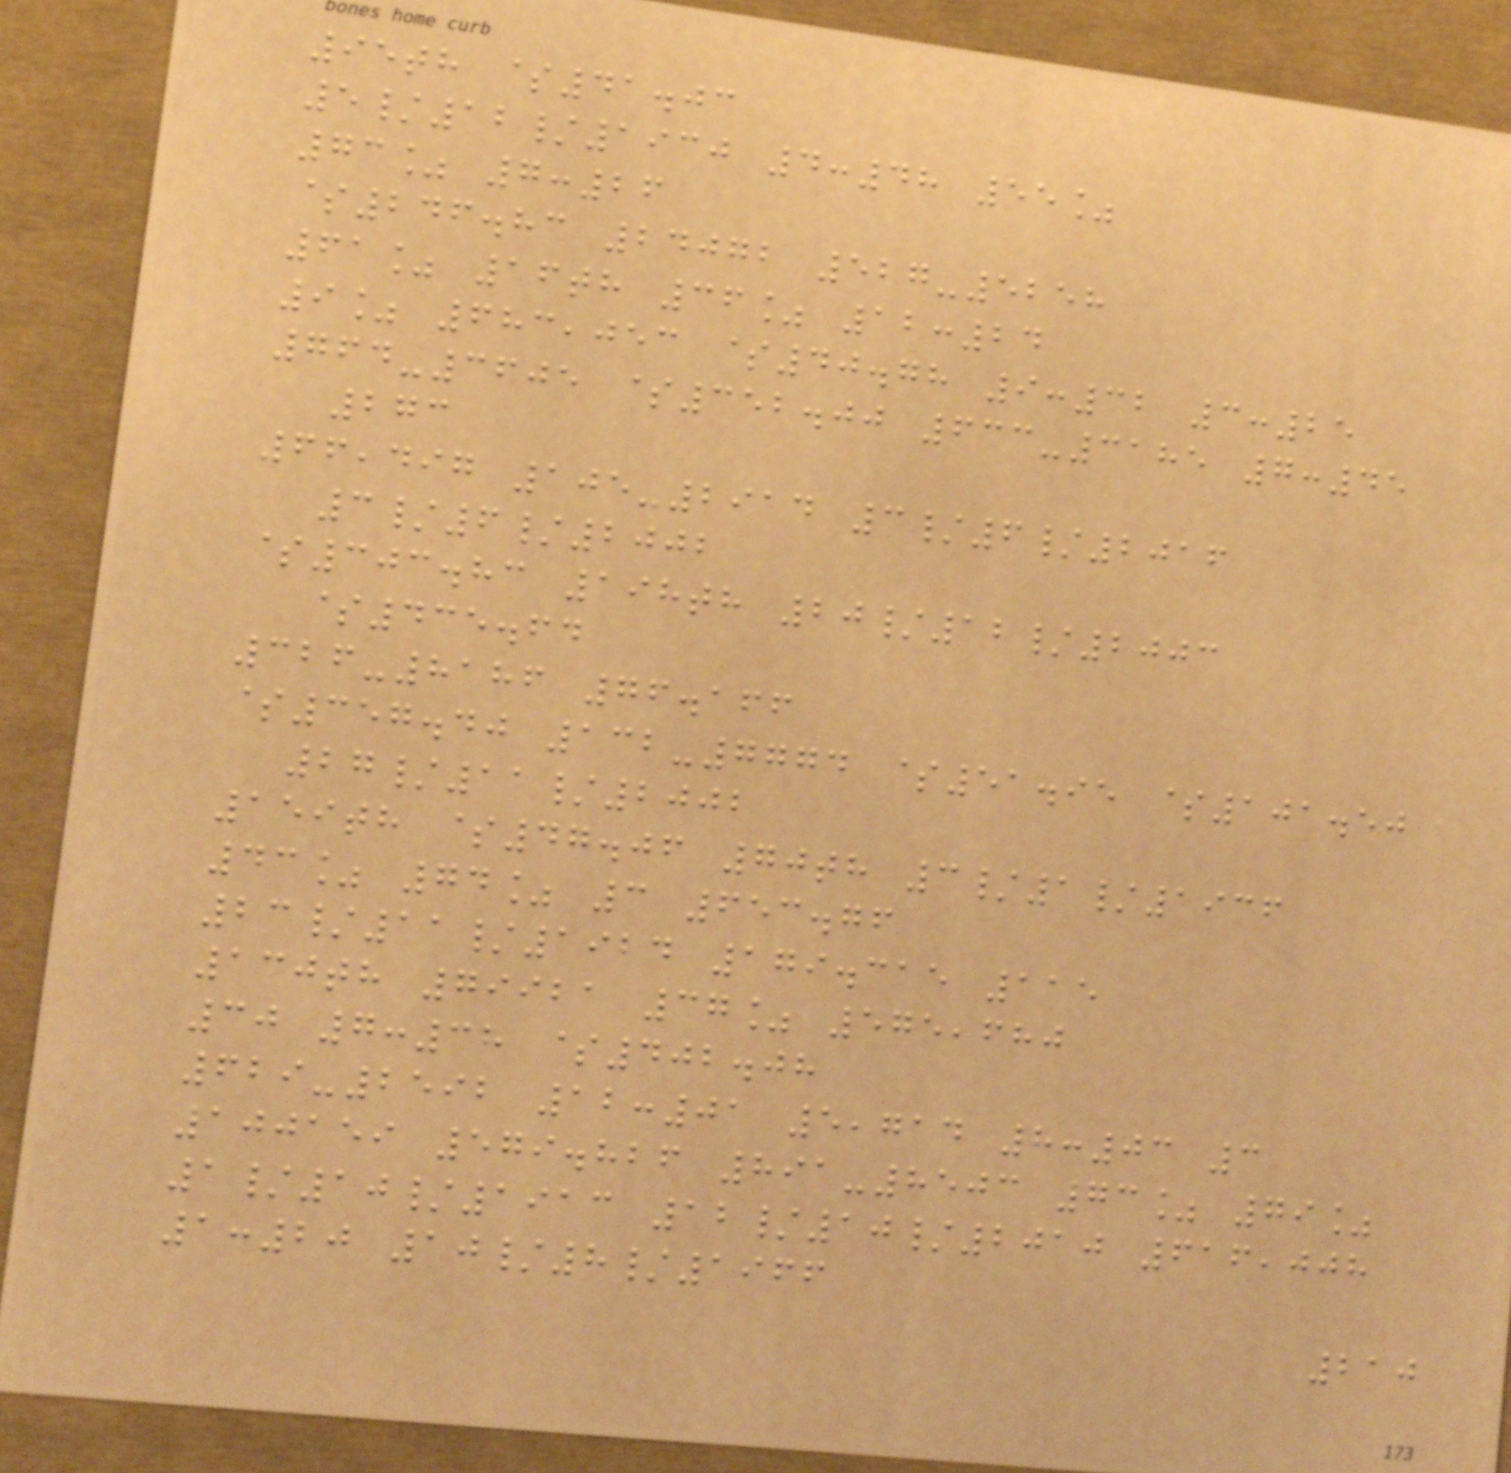95th $41.03
5/12/1930 4:48 55%
73% 7:26
$246.83 24072 527-5258
61% 16th 36% 12:24
9% 683,053 $40.78 9:32 3:25
764-3605 $352.00 633-3185 7:45
273
66,497 105-2914 3/6/2016
3/6/2002
$303.83 198th 20/12/2003
$435.64
326-8186 76.166
$357.40 132-7774 $51.95 $101.50
27/11/2002
159th $47.06 70th 3/1/1936
43% 74% 3 653.76
23/11/1924 179.315 115
130th 79921 37% 575,680
30 7:38 $402.08
629-2592 12:01 5,714 8:03 3
100159 579.826 891-8503 73% 79%
1/10/1913 12/10/2010 616,008
1:20 10/8/1966
210
